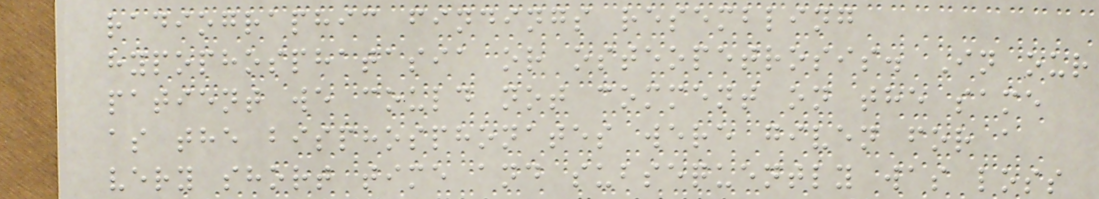radiographic findings resembling
hypophosphatasia or osteopetrosis. In our
patient we could not comment on the same
as the bisphosphonates were given for a
very short time and subsequently was loss
